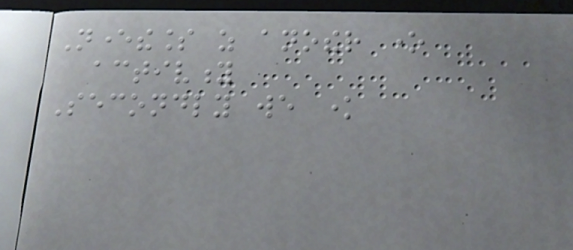Nevertheless as another one
activity
Secondly we know
